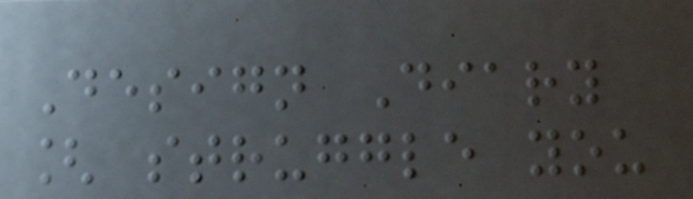Design Diary
[ struggle you
